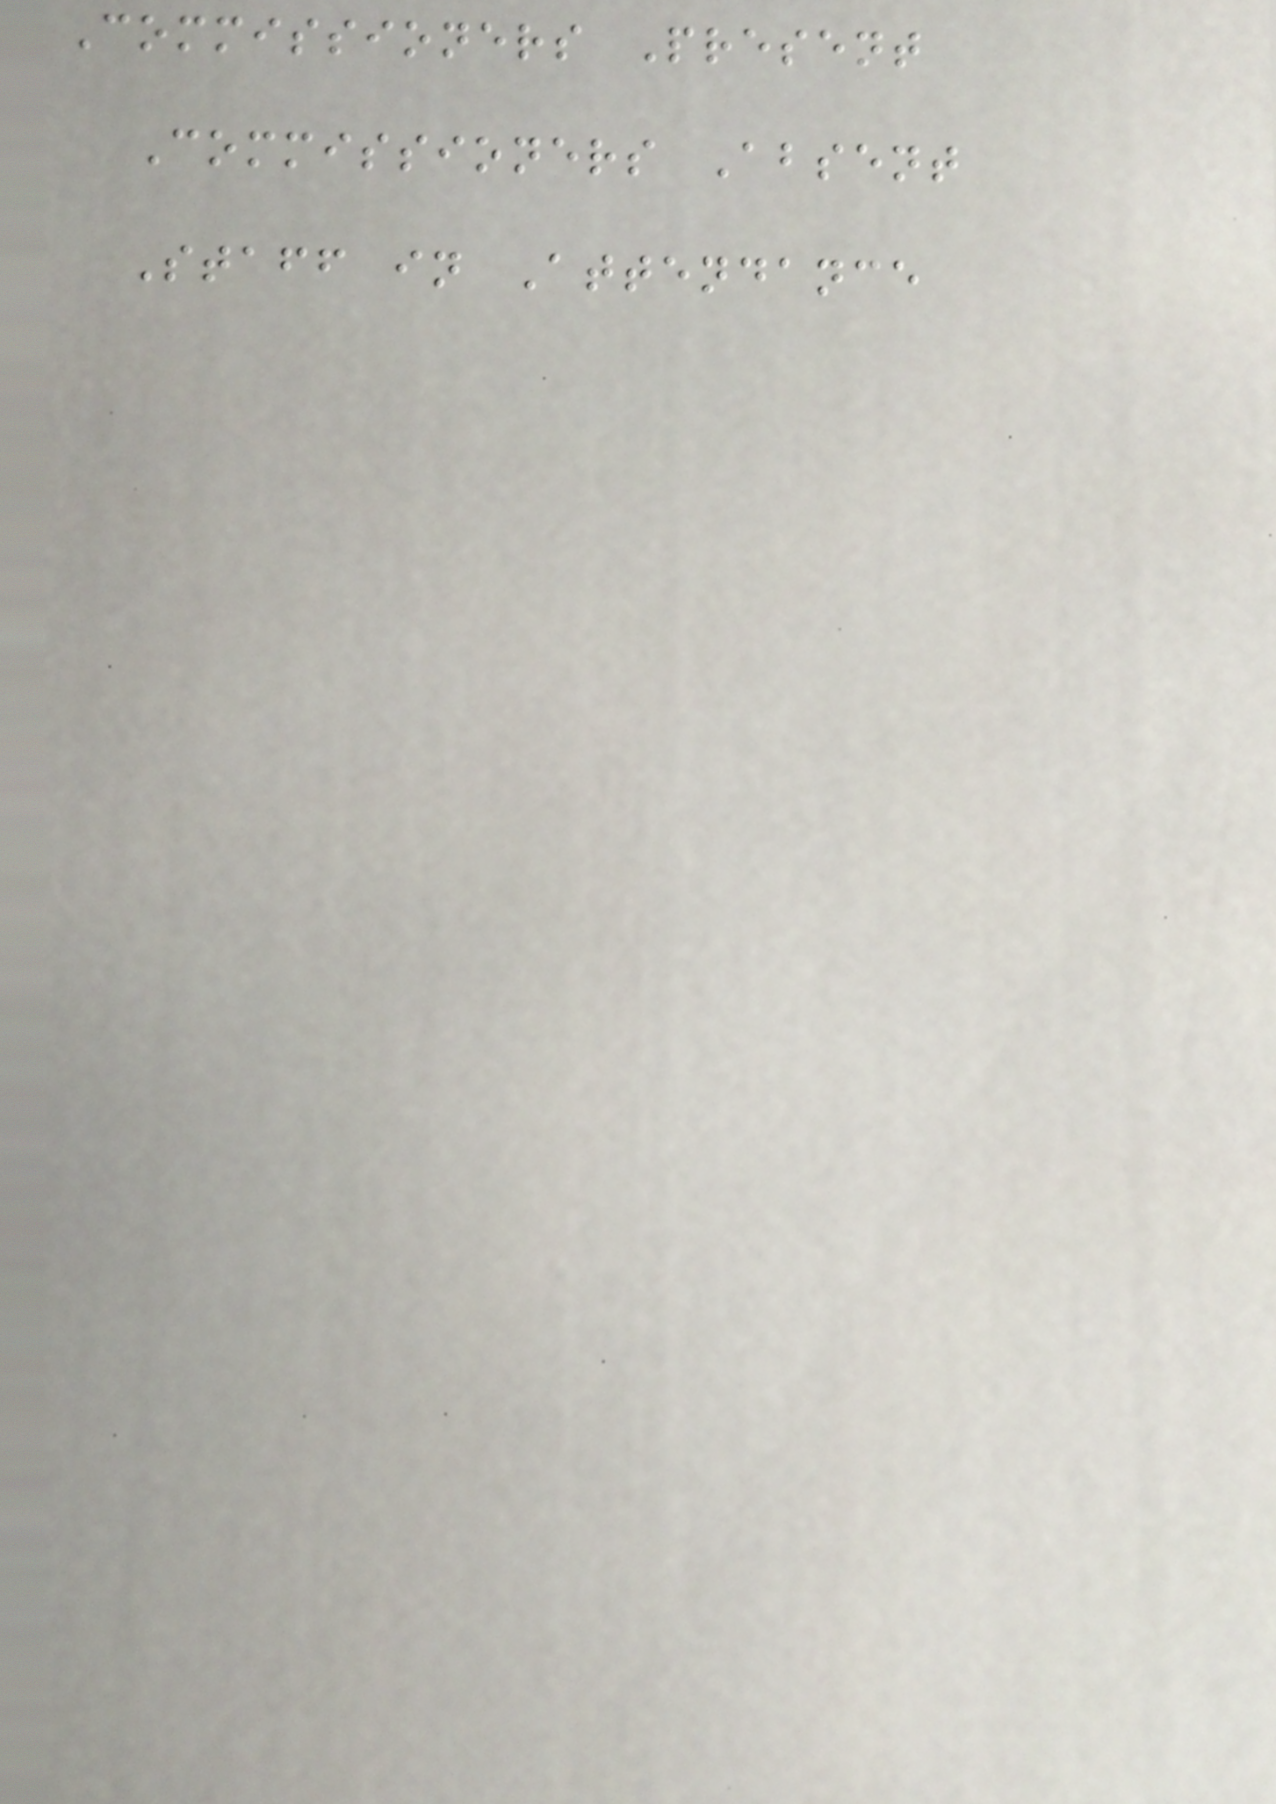Commissioners Present
Commissioners Absent
Staff in Attendance
